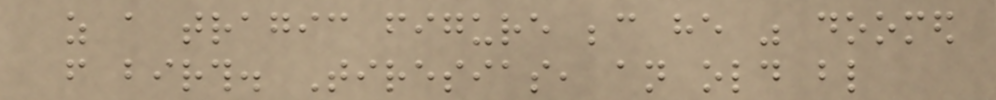as a tragic figure because he was doomed
from birth. Tiresias, an old blind
